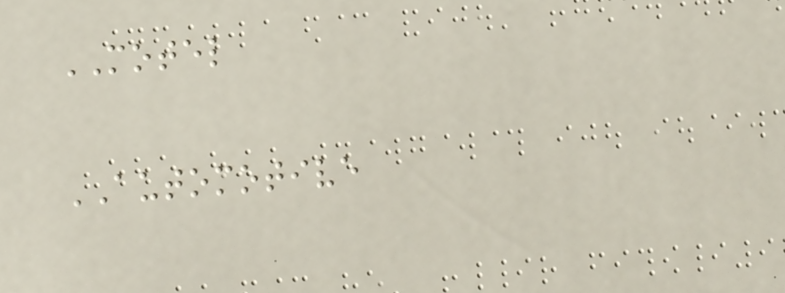MOTEL
AUTOMOTIVE
